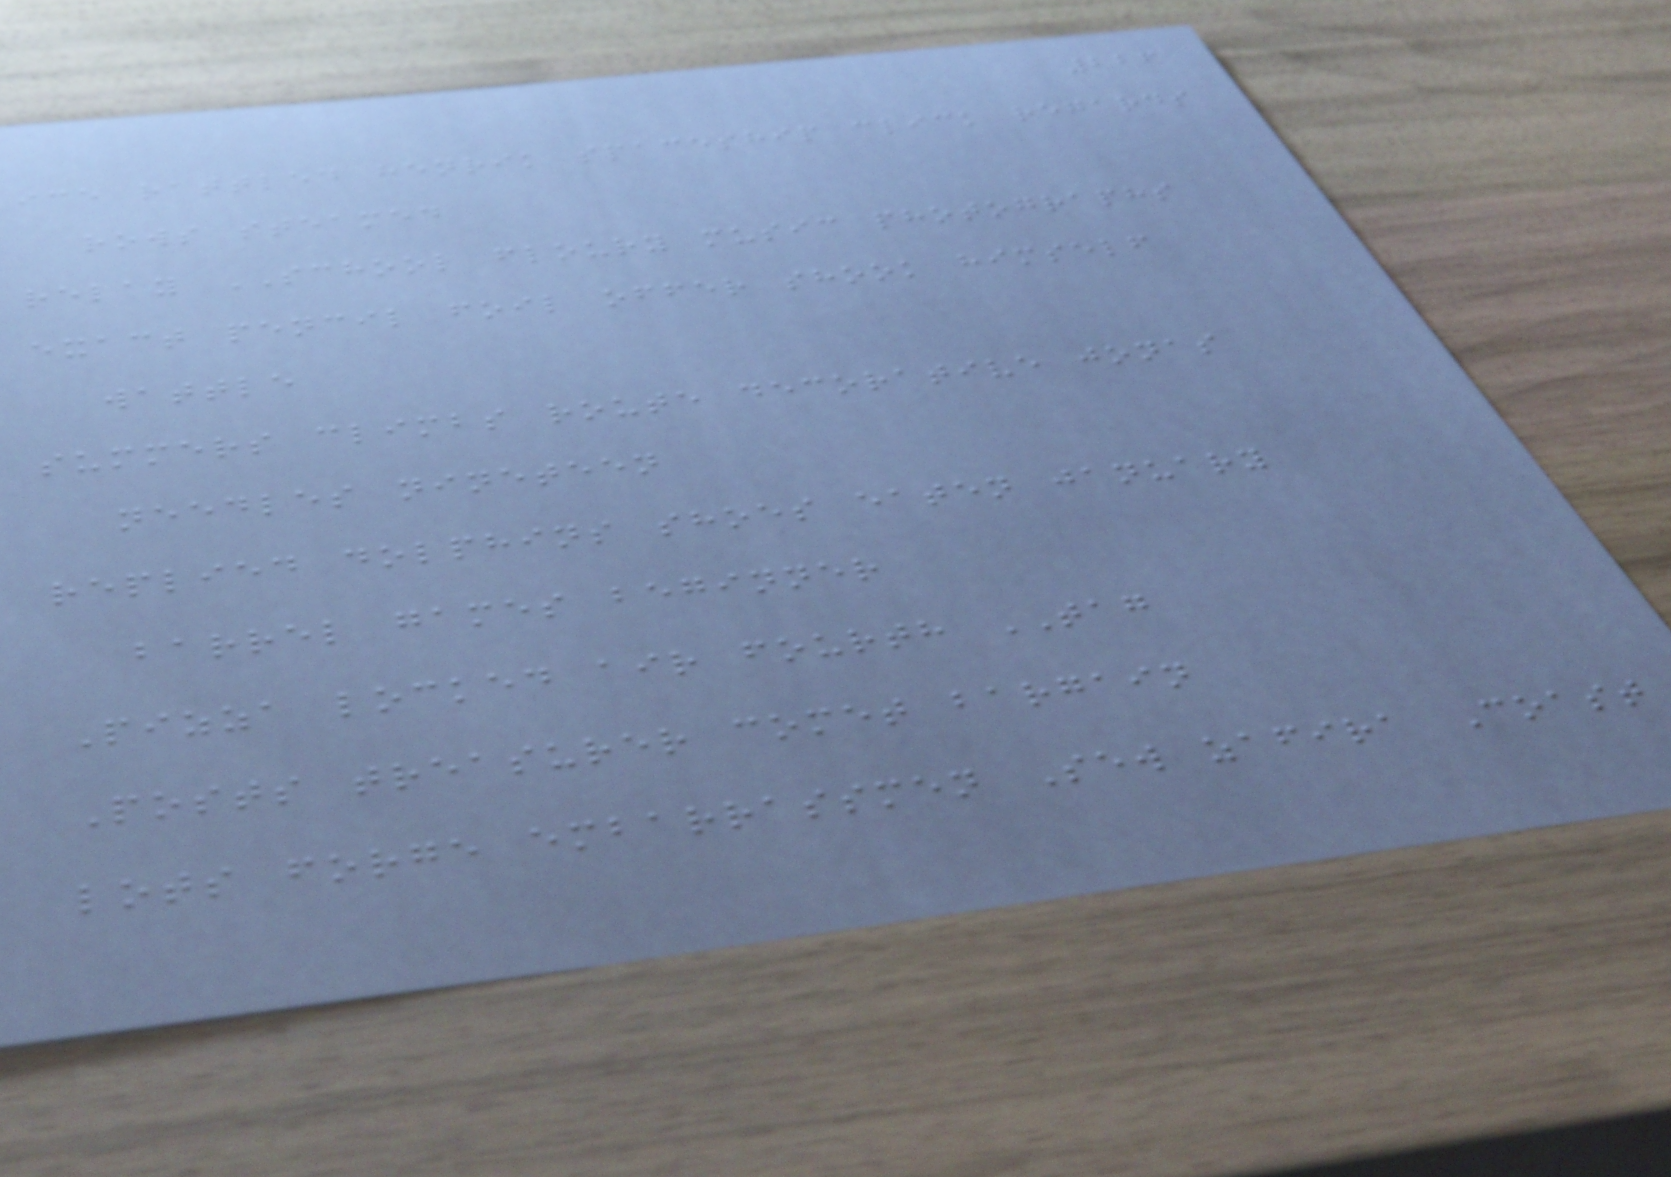226
ice rattled henrik spaceship click regards
rows steamed
relay SCHOOL floury music photographs
exact pencil foil offer shook himself
wattle
summers climbs route decorative jonas
needles nineteen
replied dolphins shoes eaten january
barrel games beginner
Pizza locked air fourth TAG
Posts treasurer comet bargain
lots forge embarrassmen Sew zafira Coast
